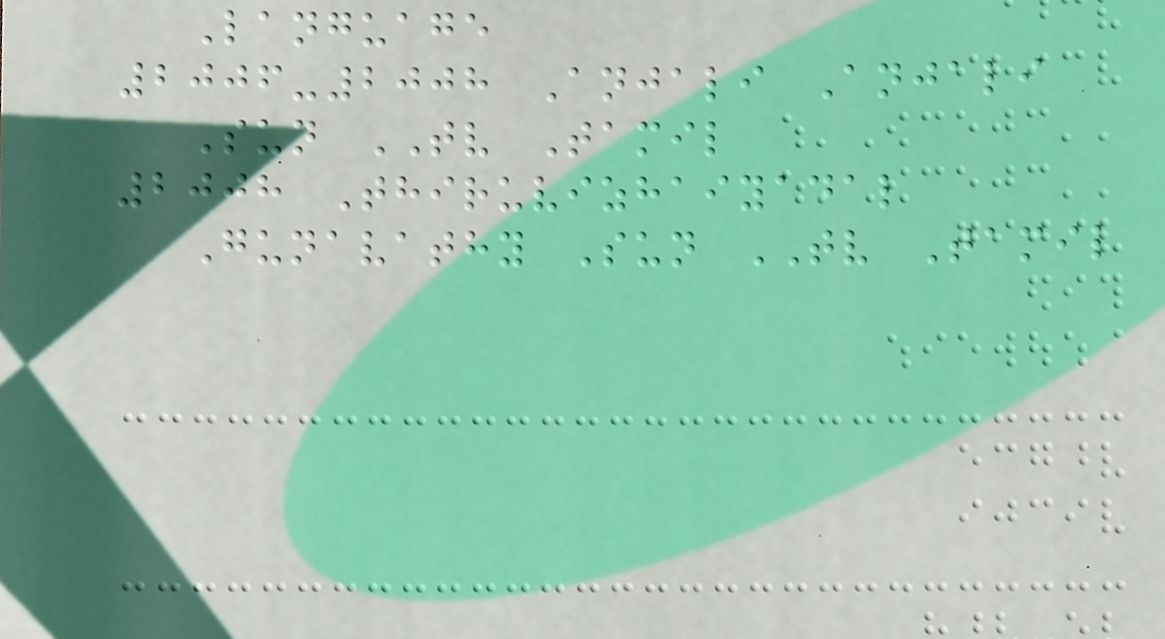Language
2006-2008 Anjali Anjali
Sun TV Tamil
2008 Thiruvizhaiyadal
Gunavathy Sun TV Tamil
